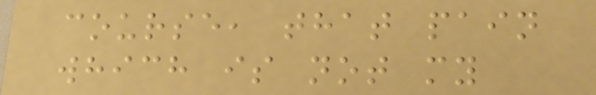course, that pain
which is not my
